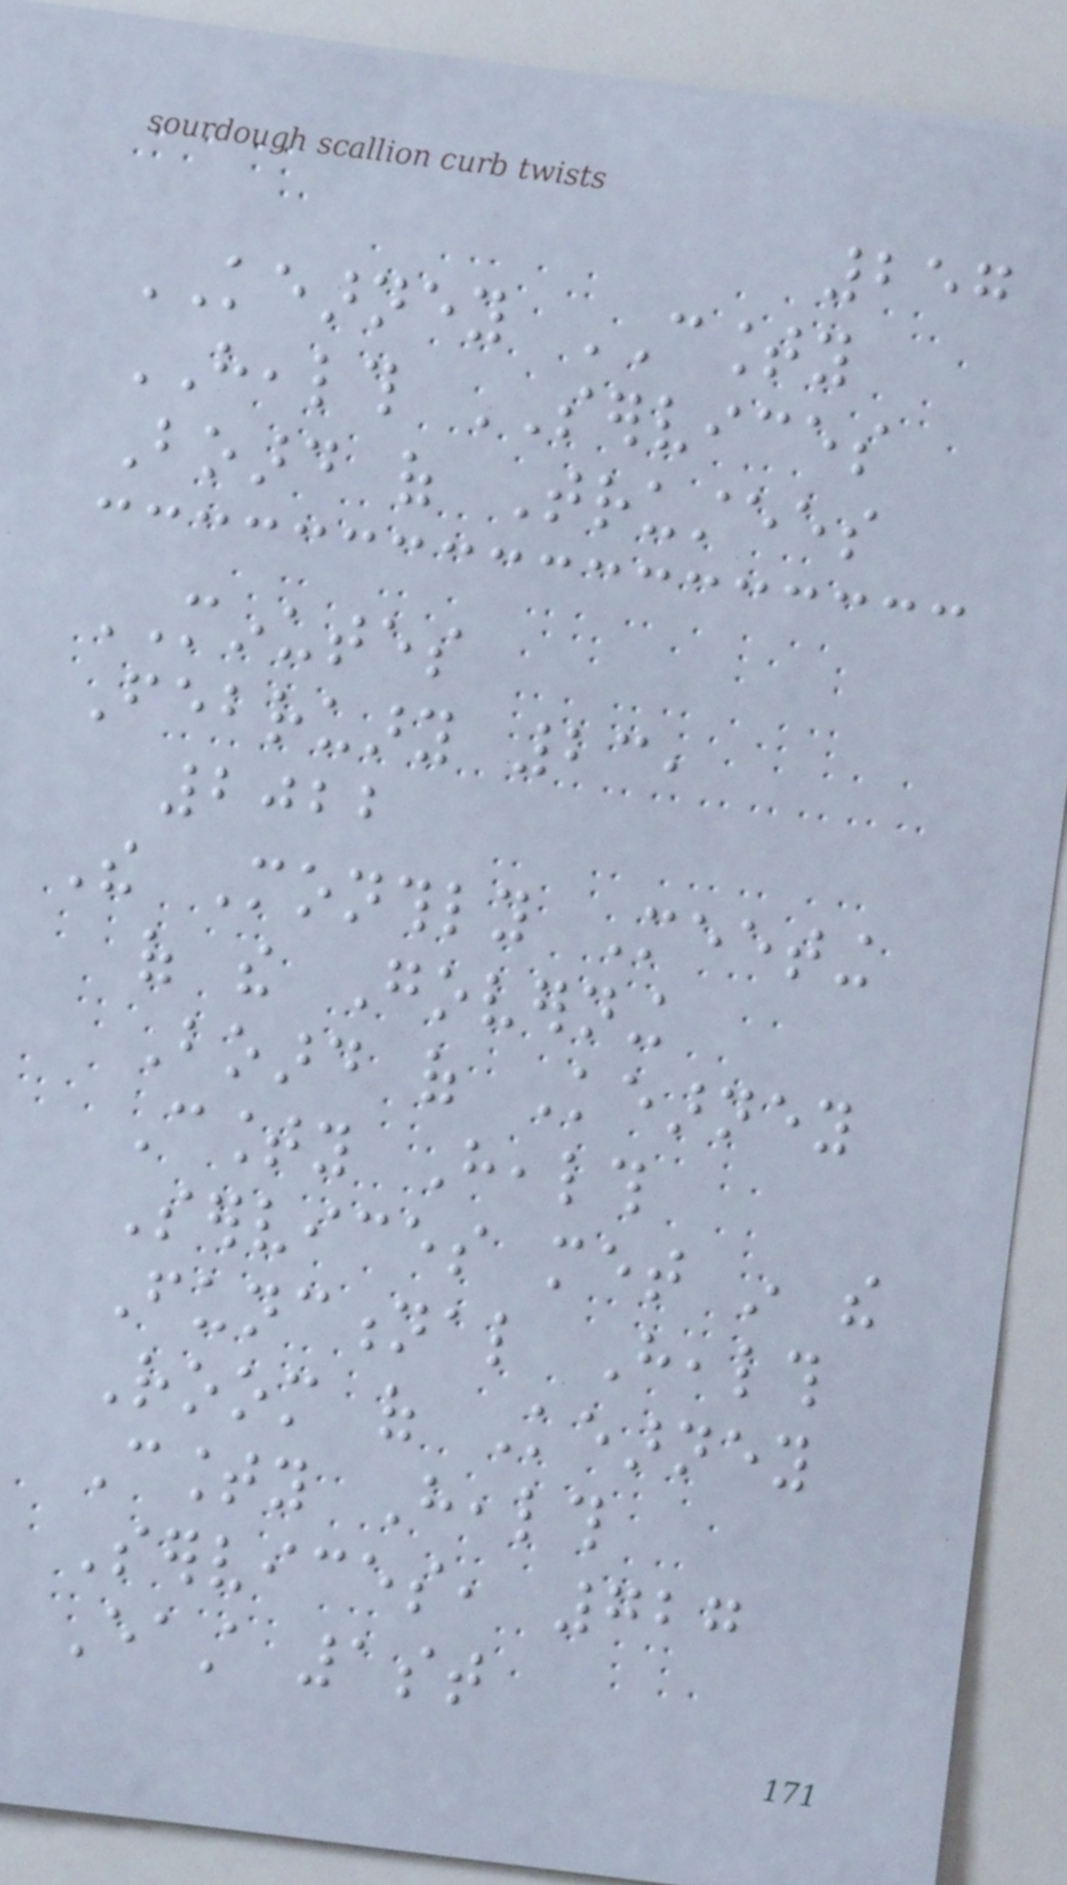257
KEARNEY COUNTY
HEALTH SERVICES
Board of Trustees
MINUTES
February 23,
2022
The Monthly Meeting
of the Governing
Board of Kearney
County Health
Services met in the
Functional Health
Room of Kearney
County Health
Services, 727
East 1st
